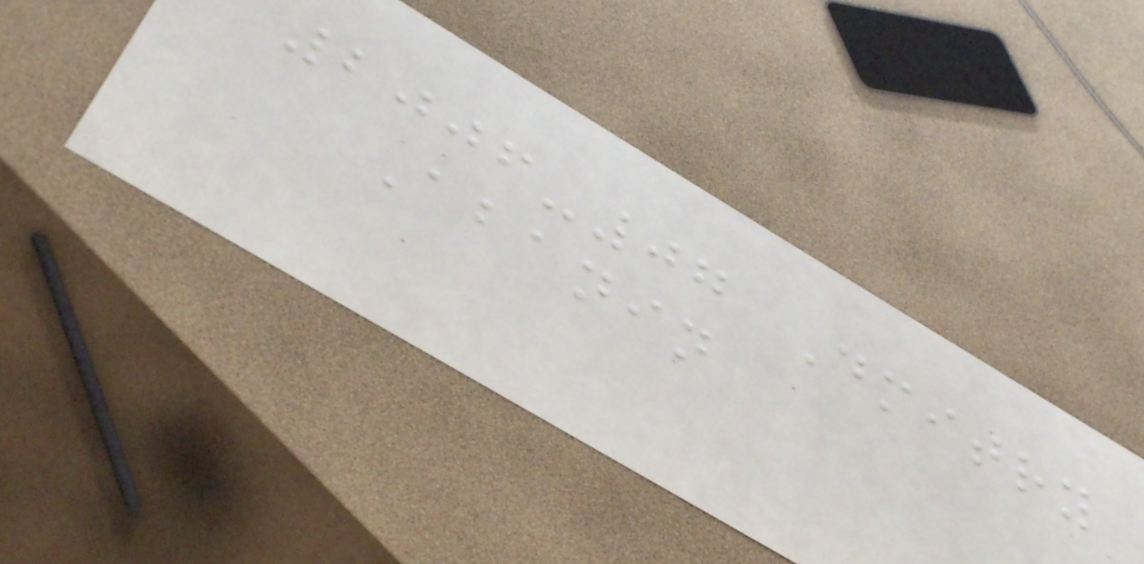2006-07 Dmitry
Abanin
